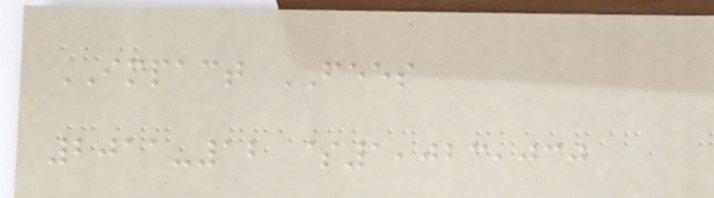IMPACT FEES
2011-12 $1,023,030
